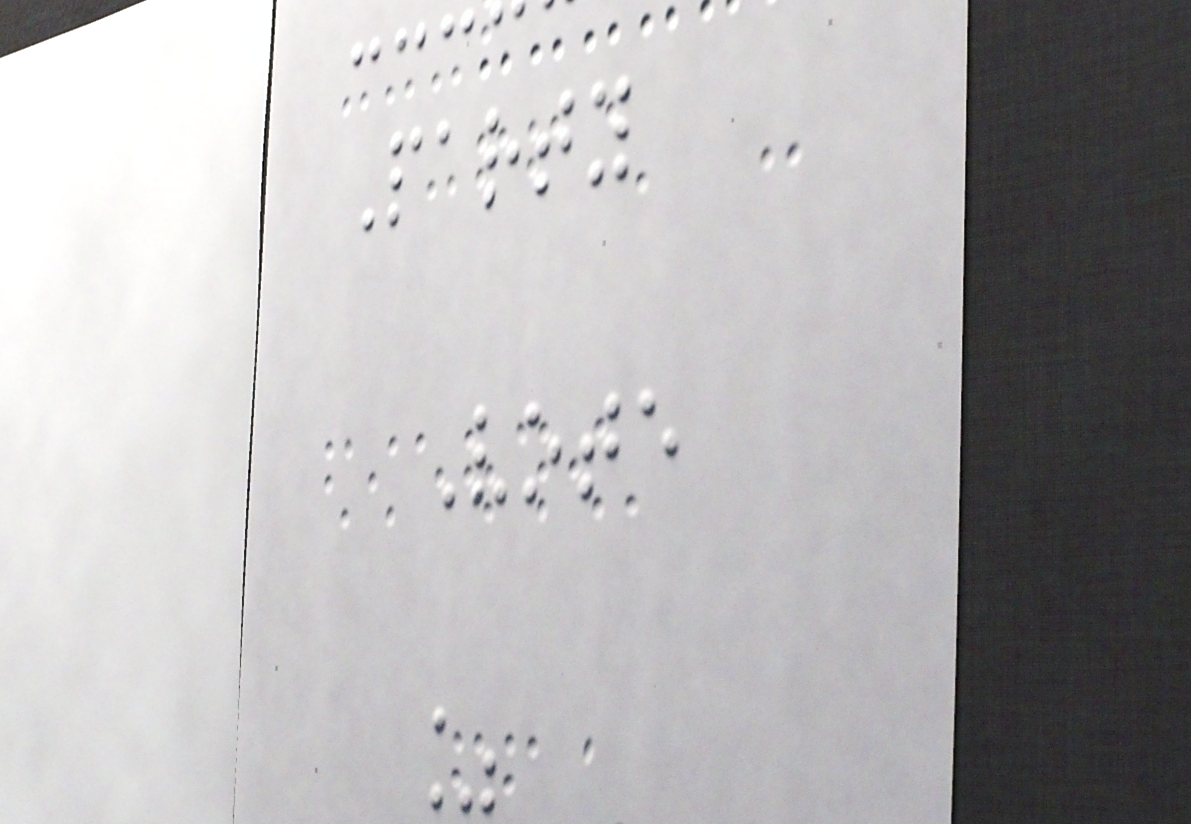Party
Vote
%
